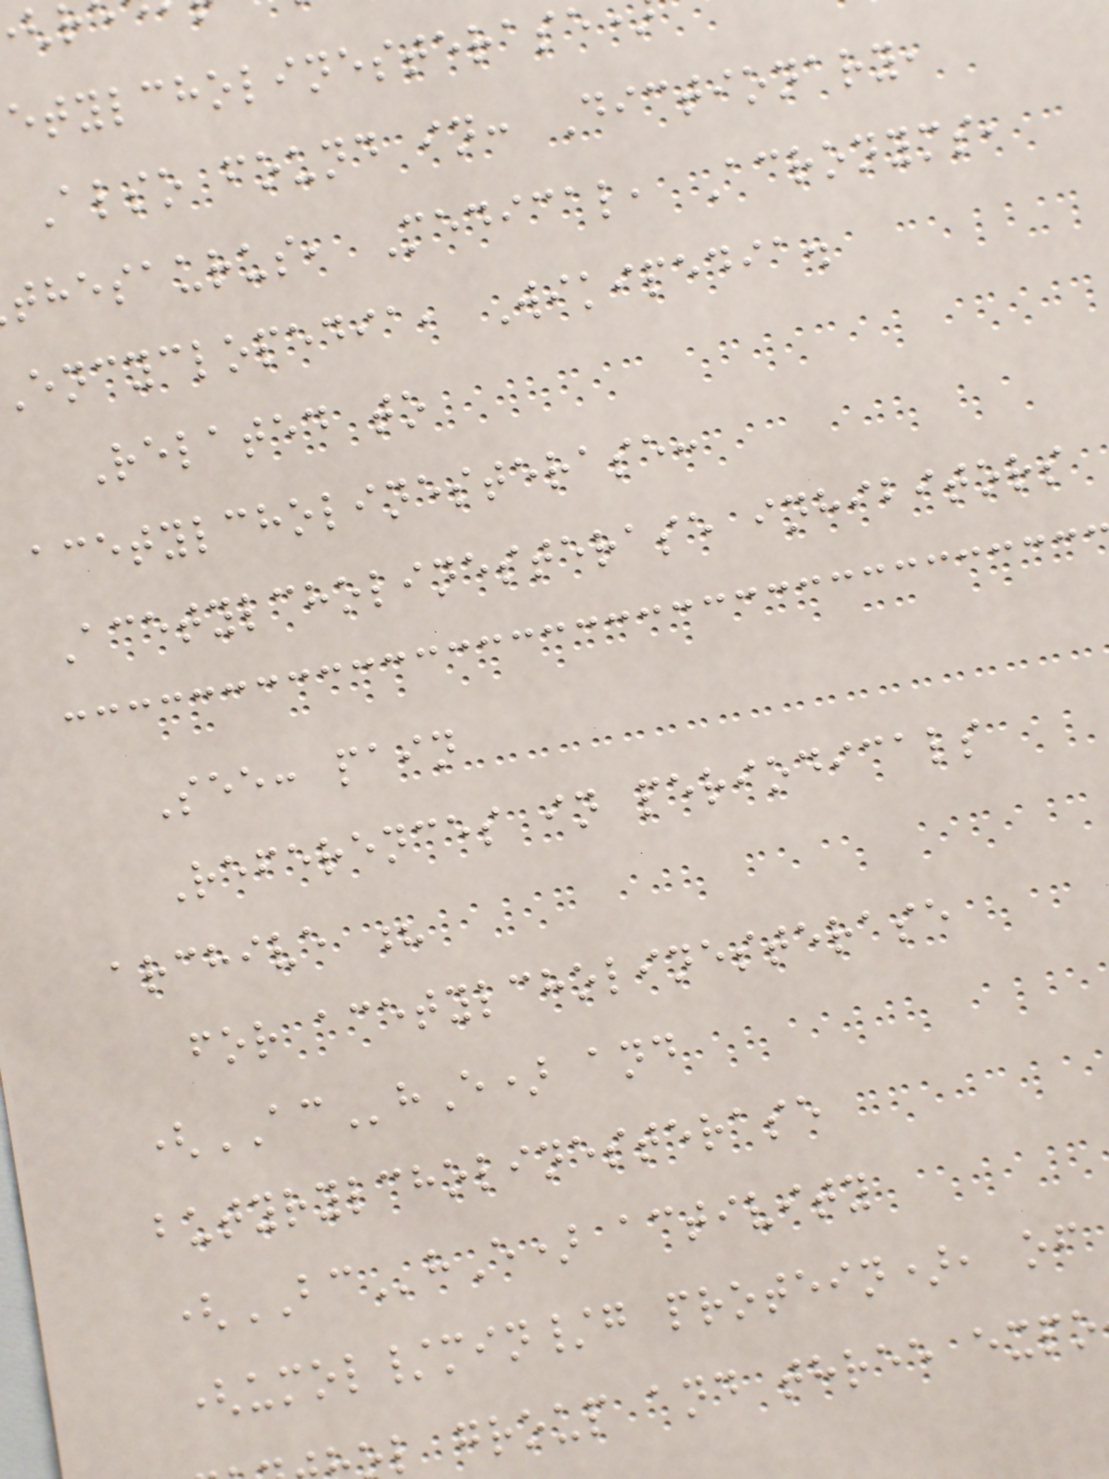Also found in: Dictionary,
thesaurus, Medical, Acronyms,
encyclopedia, Wikipedia.
Related to
acetylcholinesterase:
Acetylcholinesterase inhibitors
See: pain
References in periodicals
archive ?
for acetylcholinesterase
(AChE) and
butyrylcholinesterase
(BChE) activity
(umol/min/g protein), of
l group and three expo
